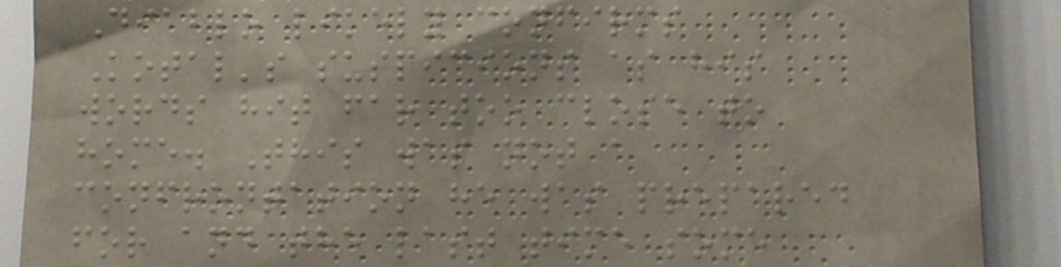Diablo likely confirms
Kotal's suspicions as his
words hit far too close to
home. This was not a
confrontation he was prepared
for and the last time some
